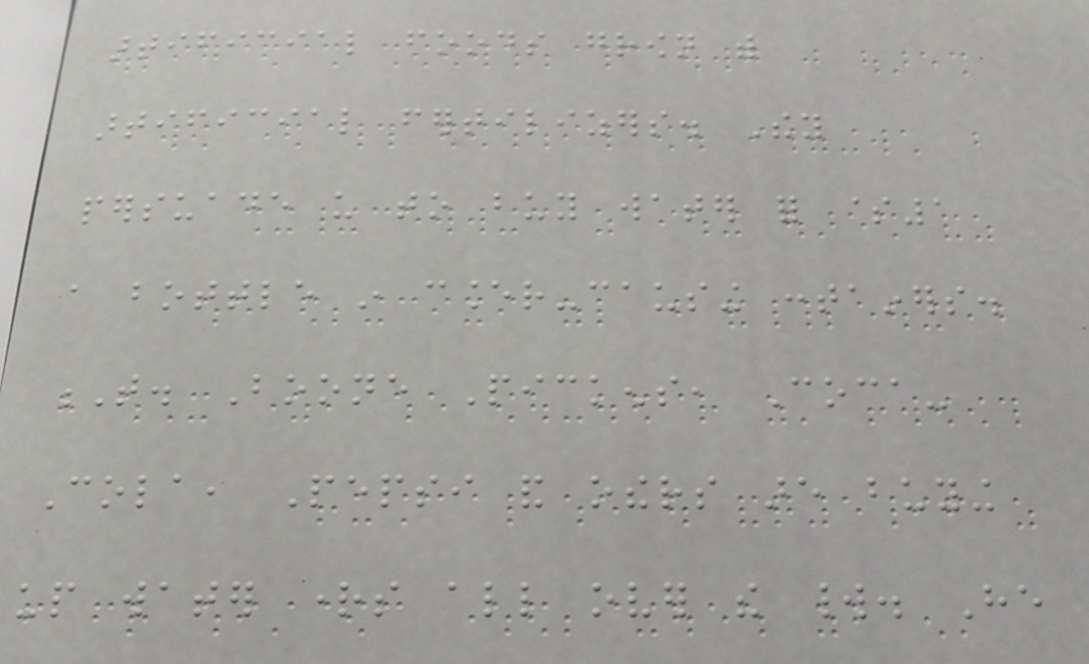artificial foods grown with
artificial fertilizers. They
persuade us to buy water for $1
a bottle in cancer-causing containers.
T. Boone Pickens, Coca-
Cola, Pepsi and others are buying
up water rights all over the world. He
